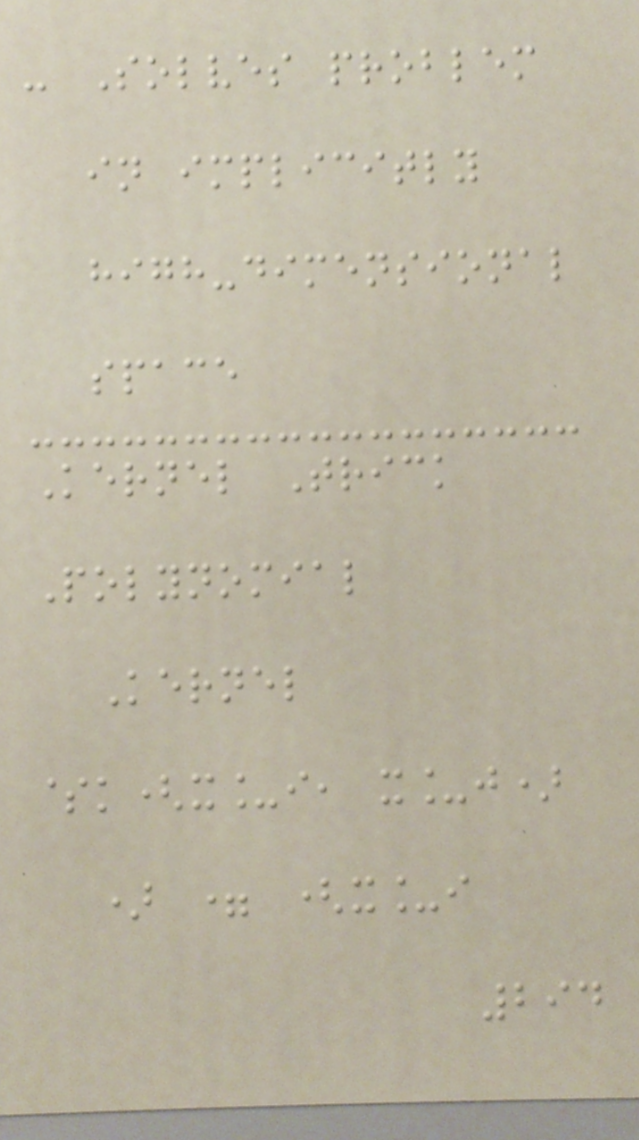- Solves problem
in implicitly
high-dimensional
space
Kernel Trick
Polynomial
Kernel
$k(x_i, x_j)
) = (x_i
294
